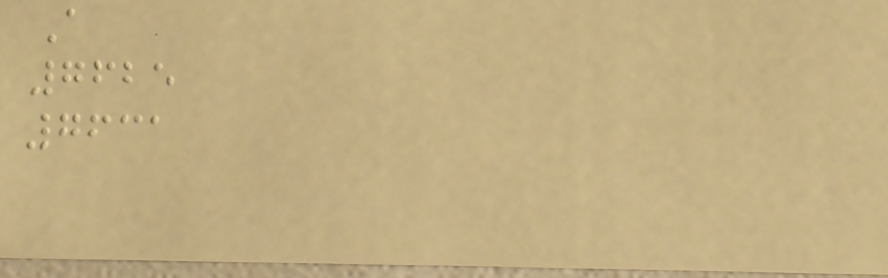A
7625
7631
